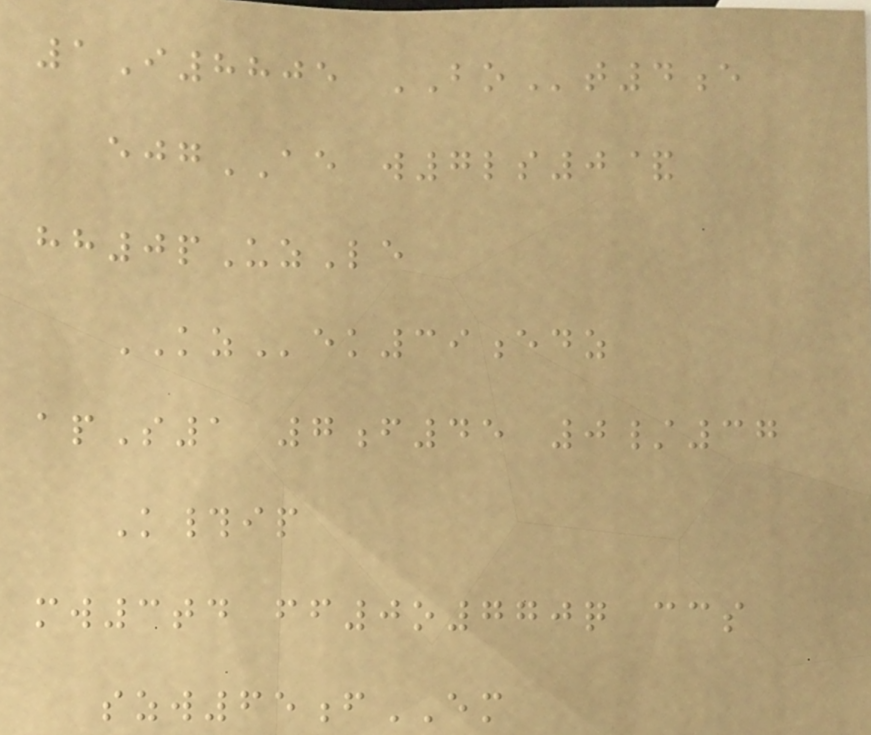1I8805 BOt4e
ejgAE w7ls0&
hh0pUzLe
KZek39edz
apS1 7f45 0/37
K#ip
mw3td ff0o770q ccs
szw65fEM
